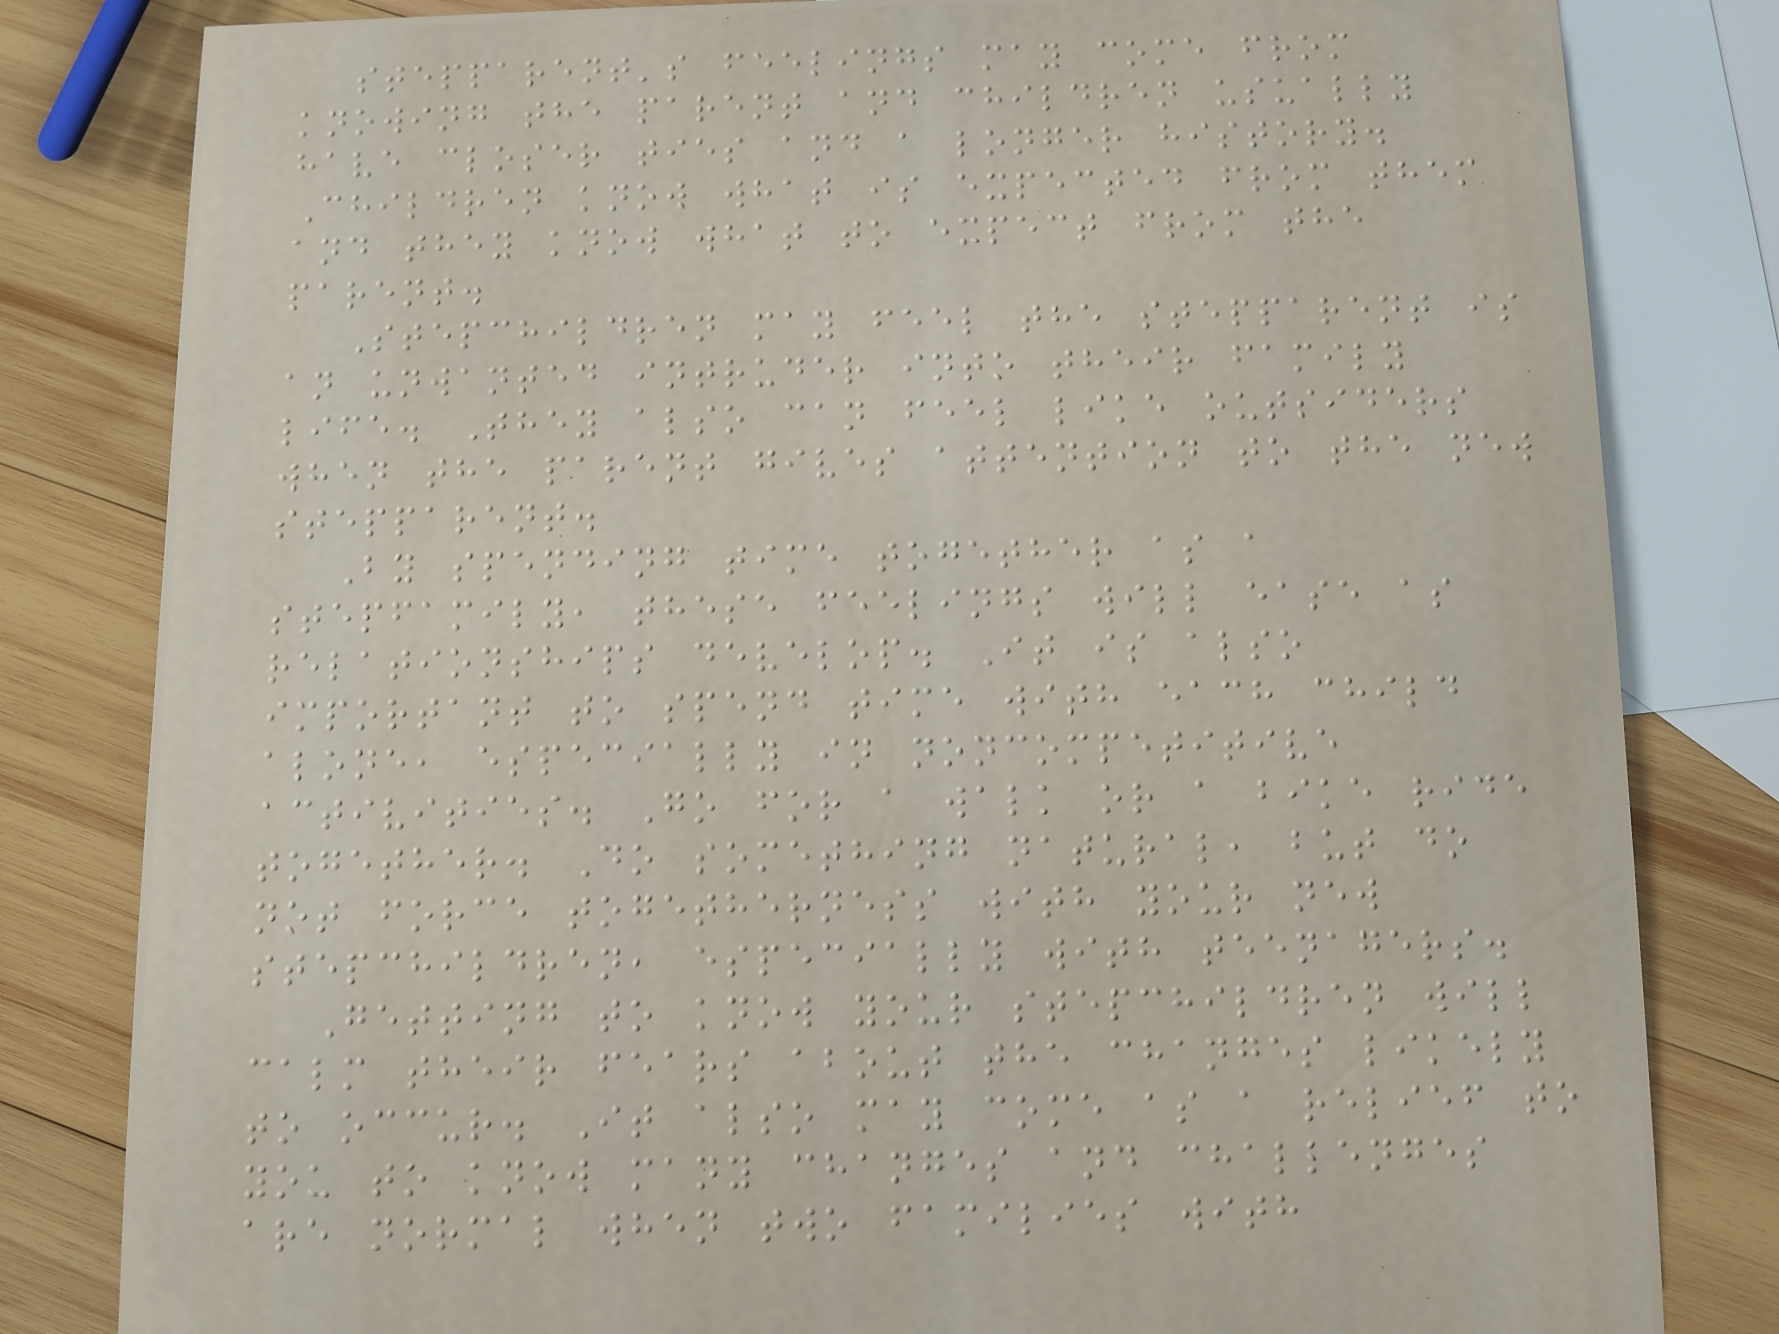stepparent's feelings may come from
knowing the parent and children usually
have closer ties and a longer history.
Children know what is expected from them
and they know what to expect from the
parent.
Stepchildren may feel the stepparent is
an unwanted intruder into their family
life. They also can feel like outsiders
when the parent gives attention to the new
stepparent.
By spending time together as a
stepfamily, these feelings will ease as
relationships develop. It is also
important to spend time with each child
alone, especially in noncompetitive
activities. Go for a walk or a bike ride
together. Do something natural, but do
not force togetherness with your new
stepchildren, especially with teenagers.
Getting to know your stepchildren will
calm their fears about the changes likely
to occur. It also may come as a relief to
you to know many changes and challenges
are normal when two families with
